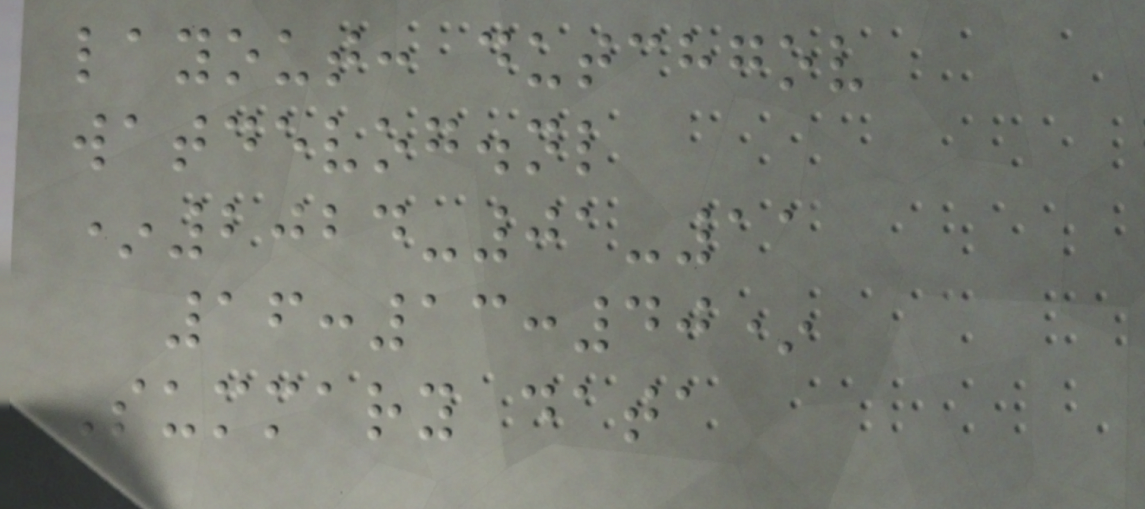layout: dutchgov
watdevog.nl
*2024-01-11
16:13:40*
Summary data
